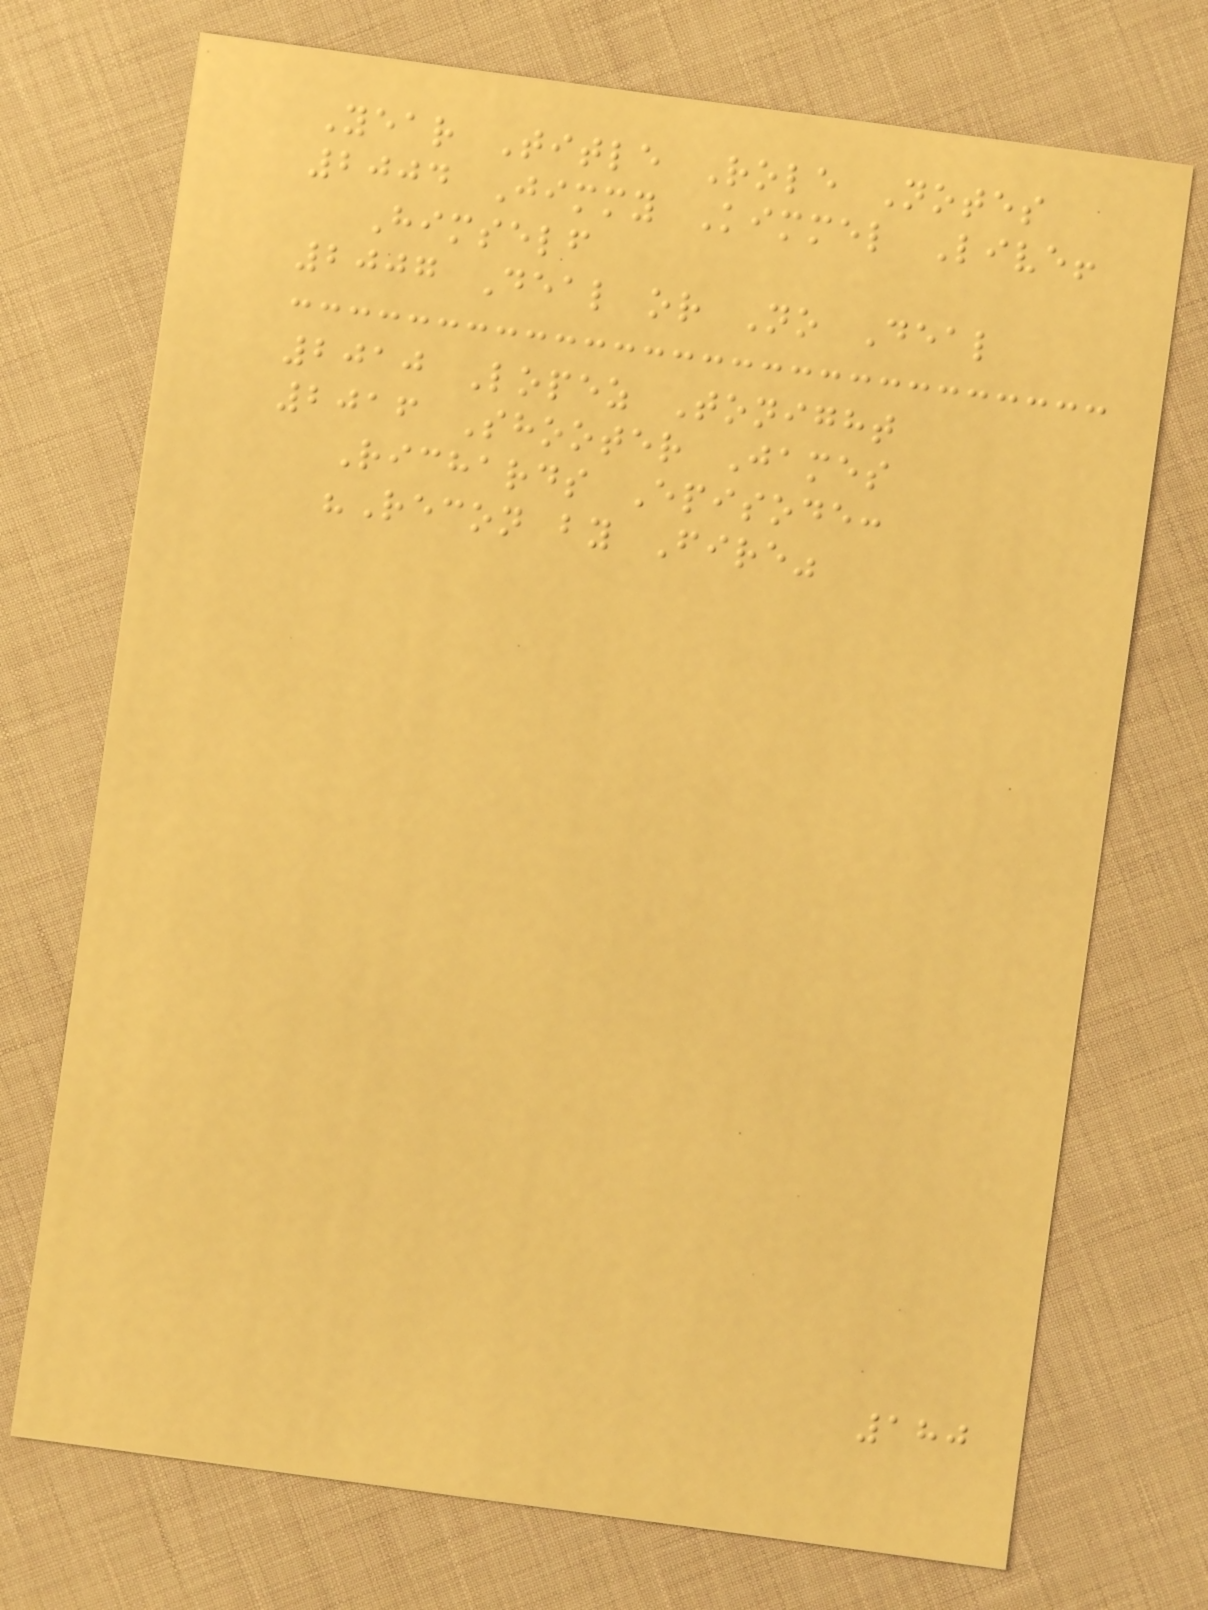Year Title Role Notes
2004 Jimmy Kimmel Live!
Himself
2007 Deal or No Deal
2010 Lopez Tonight
2016 Shooter James
Richards Episode:
"Recon by Fire"
180
